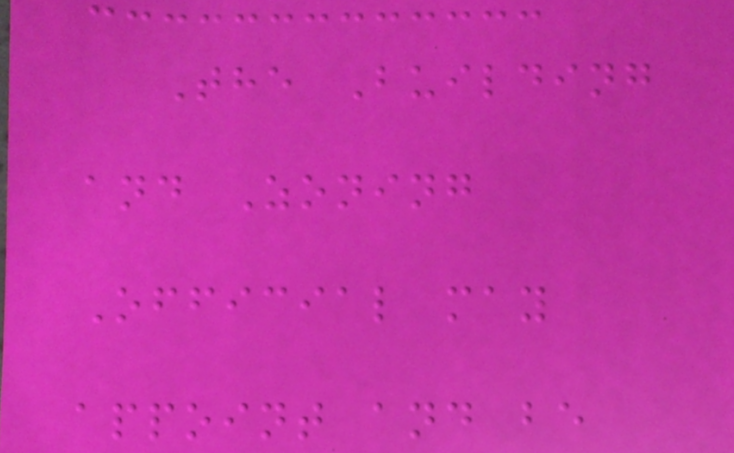The Building
and Zoning
Official may
appoint and be
